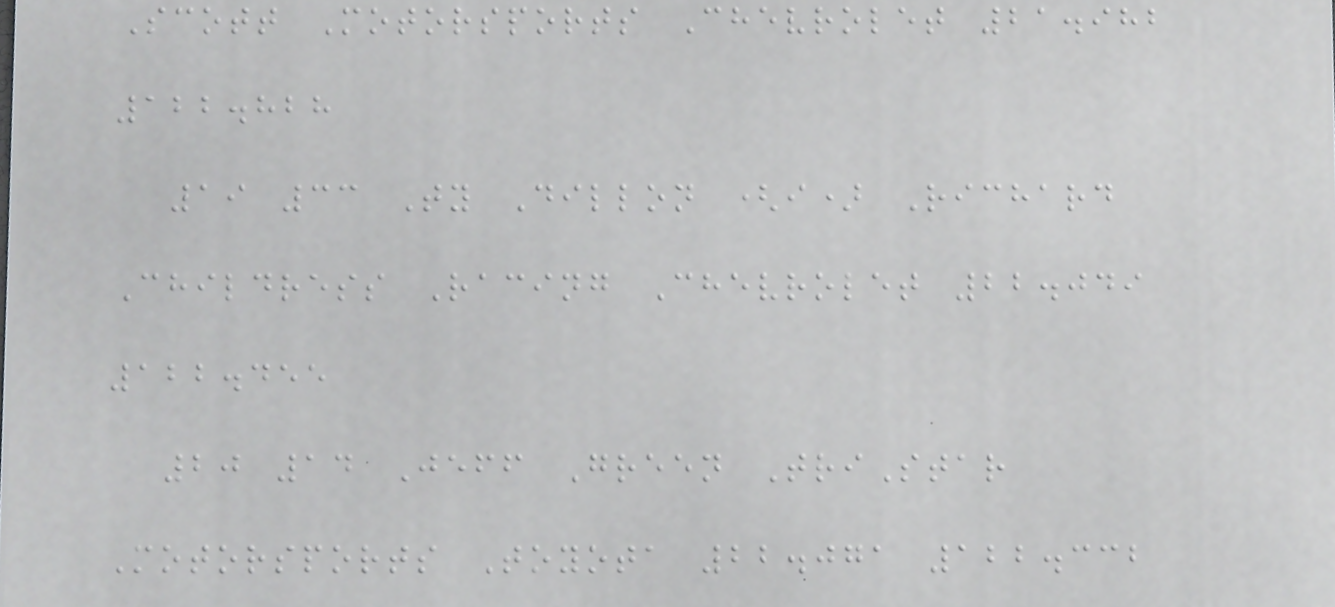Scott Motorsports Chevrolet 21.982
122.828
19 33 Ty Dillon (i) Richard
Childress Racing Chevrolet 22.049
122.455
20 14 Jeff Green TriStar
Motorsports Toyota 22.071 122.332
